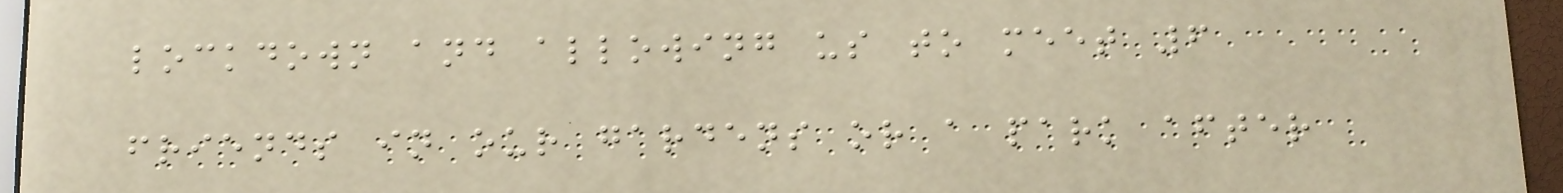lockdown and allowing us to meet 6
friends in our gardens or a park after
